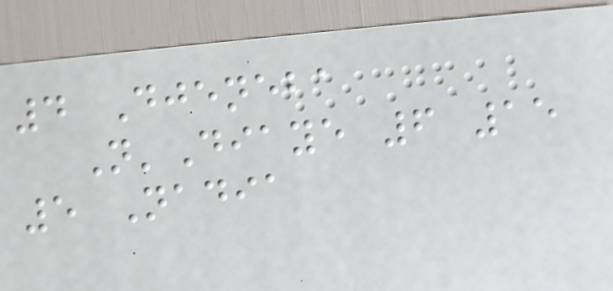4 Djeneba
N'Diaye 6 15
5 Nadia
